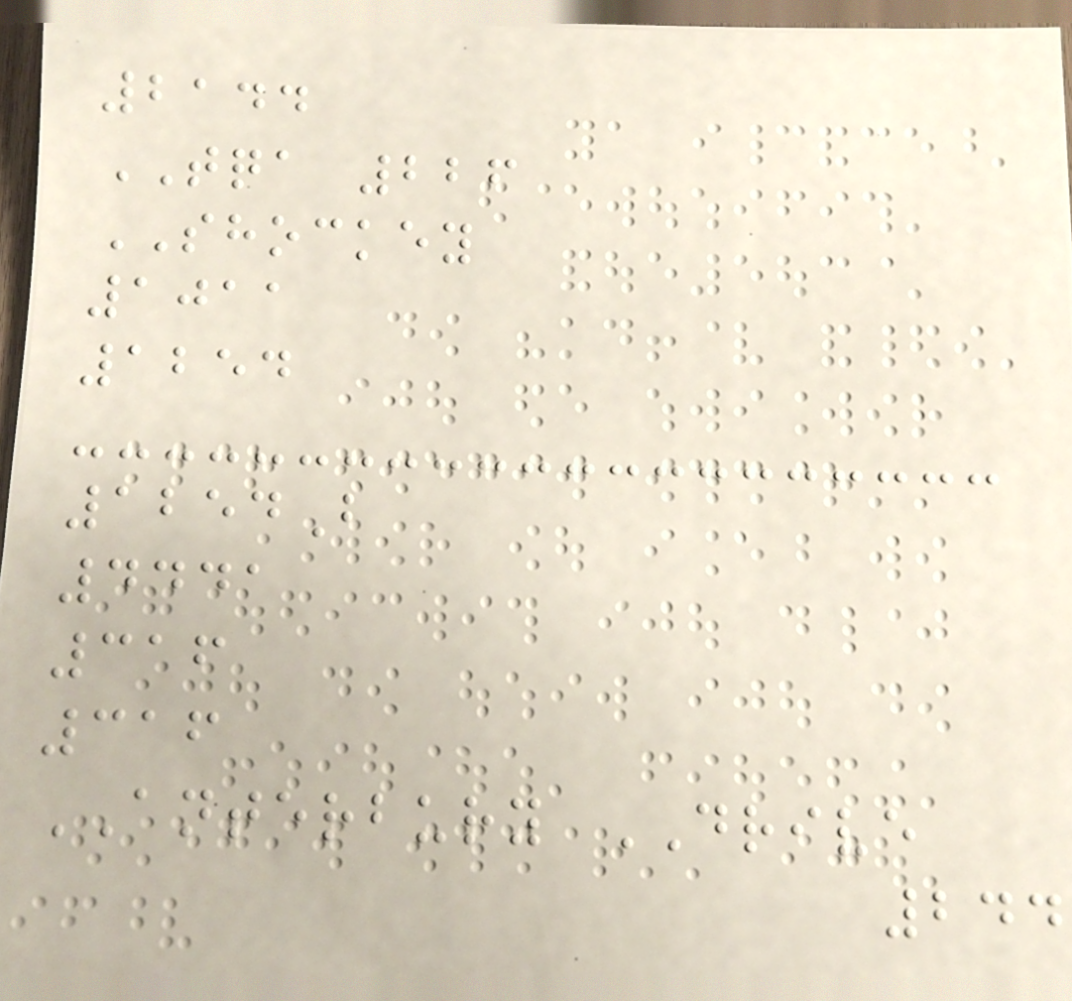2144
TQA 226
SHOCKEY
1011
1254
1254B
4441
316
316
ANTERBURY DRIVE
244
